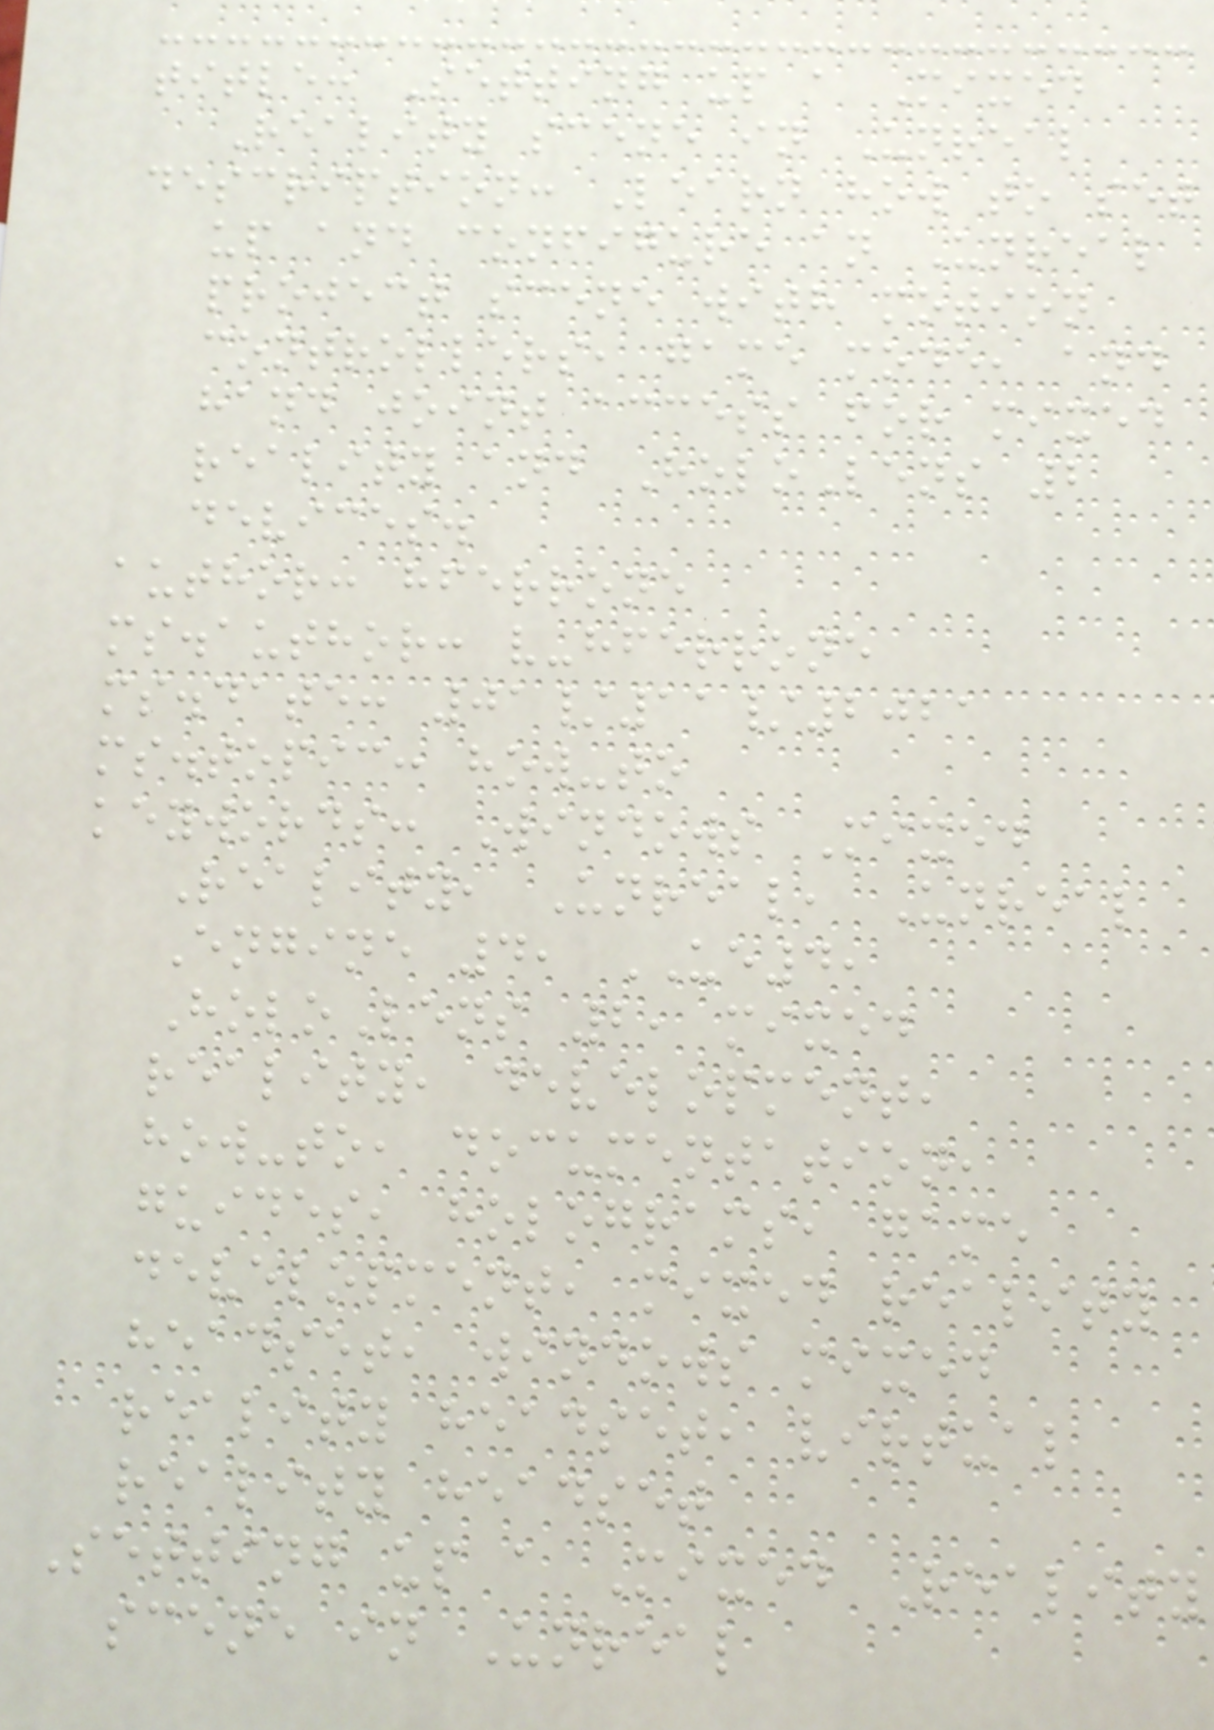title: Setting up a Mixed
Reality scene in Unreal
description: Learn how to set
up and configure an Unreal
project scene with motion
controllers, game mode, and
hand joint access for mixed
reality and HoloLens 2
devices.
author: hferrone
ms.author: v-hferrone
ms.date: 01/11/2021
ms.topic: how-to
keywords: Windows Mixed
Reality, Unreal, Unreal
Engine 4, UE4,
HoloLens 2, mixed
reality, development,
how-to, documentation,
guides, holograms, game
development, mixed reality
headset, windows mixed
reality headset, virtual
reality headset
Setting up a Mixed Reality
scene in Unreal
